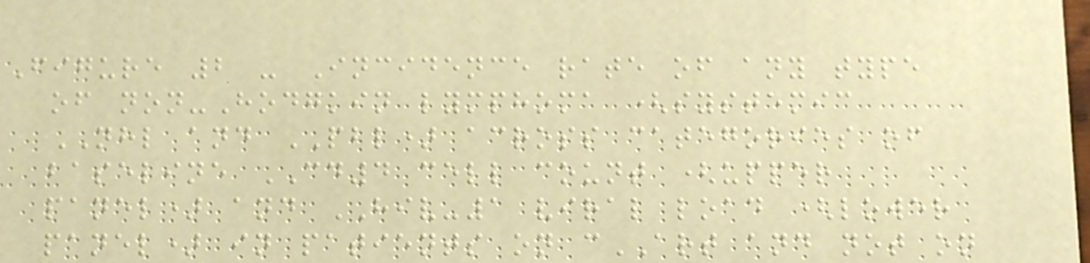Figure 2 - Incidence rate of any type
of non-Hodgkin lymphoma (systemic
NHL and PBL) across categories of
baseline CD4 cell count (upper
panel) and HIV-1 viral load (lower
panel) in patients on cART and not on
